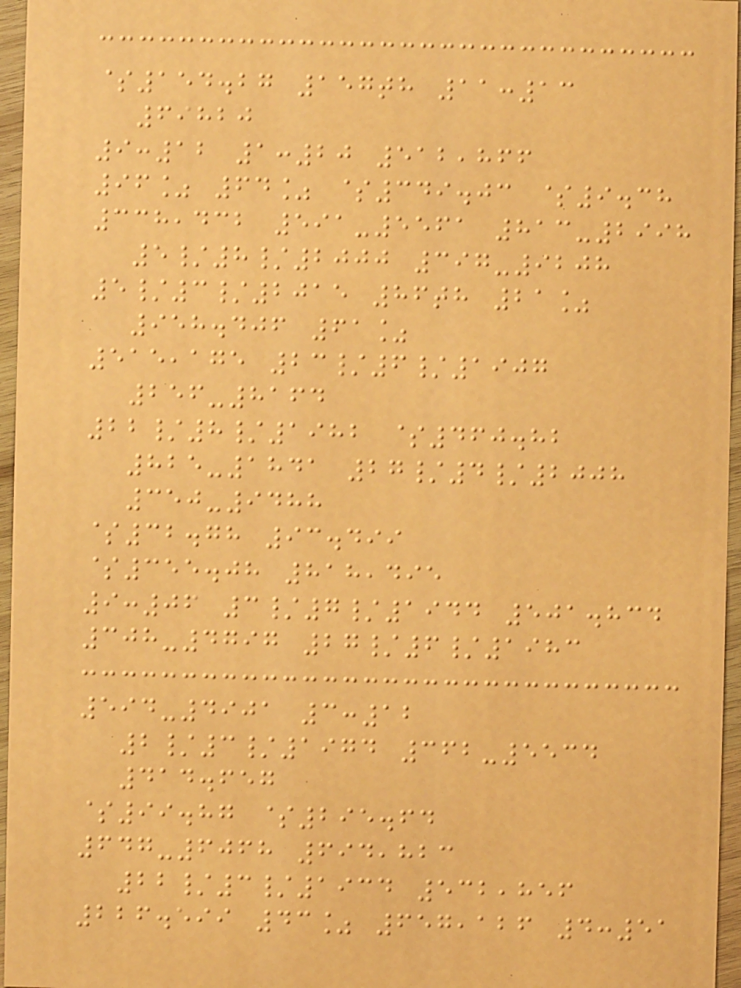$154.27 157th 11:13
69820
9:12 1:20 512,866
96% 64% $349.03 $9.38
338,432 591-5561 813-2998
5/8/2000 397-9208
5/3/2015 86th 21%
958.406 61%
515,175 23/6/1907
256-8164
22/8/1982 $460.82
825-1841 27/4/2008
350-9488
$32.78 93.499
$355.08 818,495
9:06 3/7/1944 501.834
308-4797 27/6/1983
594-4901 3:12
2/3/1974 362-5534
414.657
$99.87 $295.64
647-6068 694,823
22/3/1934 532,856
226.599 43% 657,126 4:51
